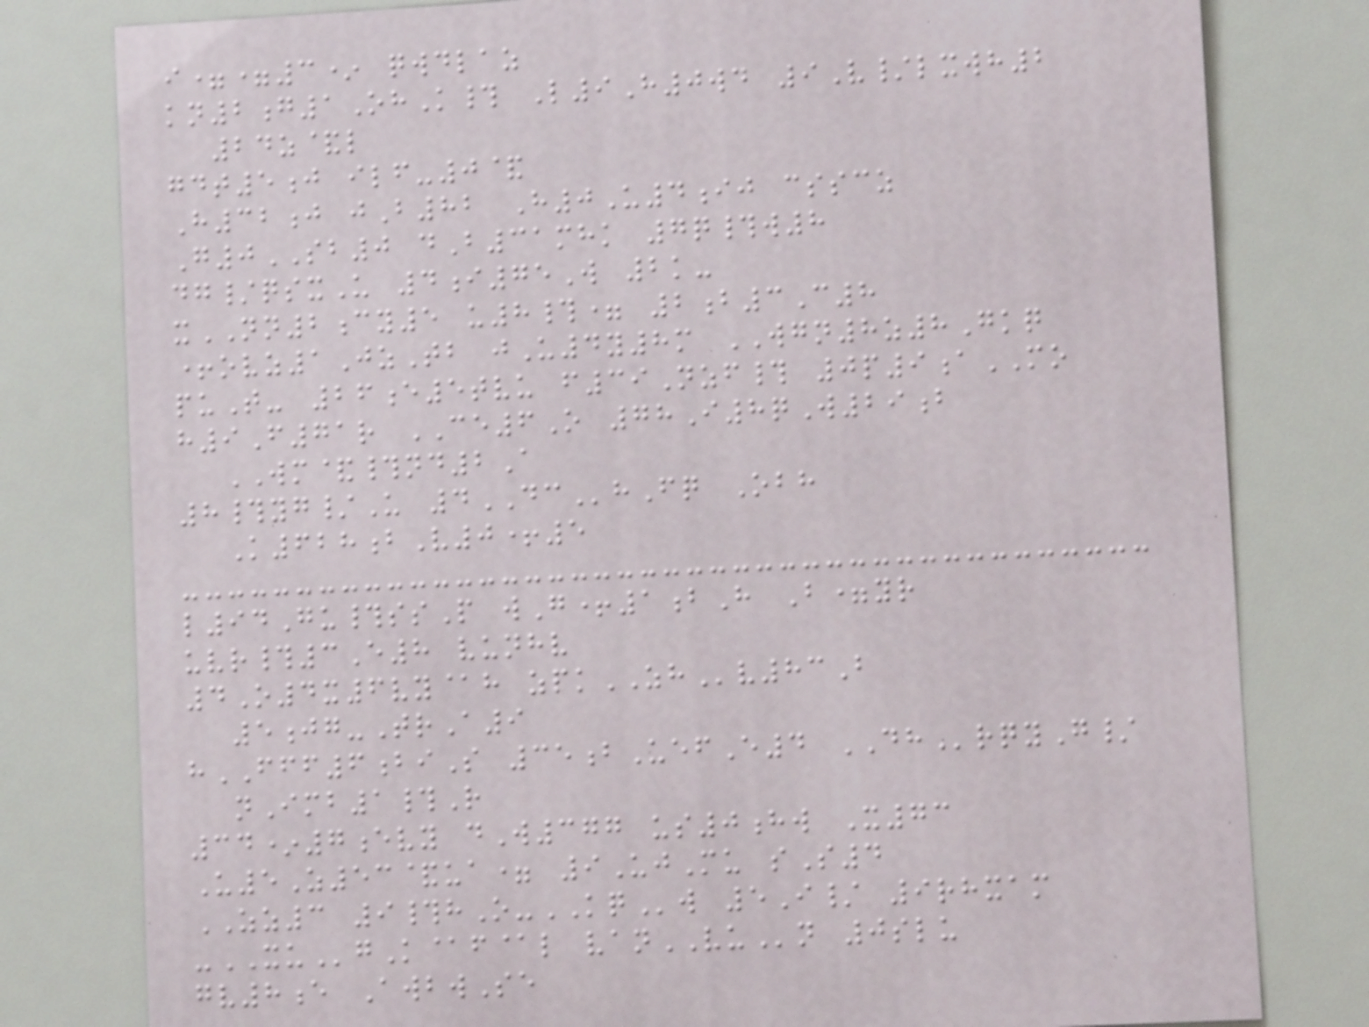i==3* qwdlaz
kn2g1OhK# L9H0wd 9V/lxwh2
24z&l
gdt5j ilf-0&
H32j jB82 H0U4ij csscz
G0SB0 dB31mhk 7q#w8
dg/qsxU 4i75W 2k-
xNN2cy5 u8#= 2b3C8
+ovz1JzTb jU4y8m WGN8z8Gkq
puT- 26e5tvu f39Nzf# 0p9aMO
h9F71r CE6O 78I8qW29b
WM&#nd2A
8#yg/U 4DChFq Obh
K628bV0+5
l94Gu#ssP wG+1bH B=yr
uvr#3E8 vunhv
4O4x6vy@h zpkZHv83B
5jg-TrA9
hFFF6biS 35bUefE4 DHrqyG/
nImb1#R
34*7evy dW377 us0hw X73
U5Z53&ua= 9UjMu sS4
ZZ3 9#hO-KQw 5I/ 9rhxam
-XUgK@f@l vanVUn 0slu
gv8e AwbwSe
